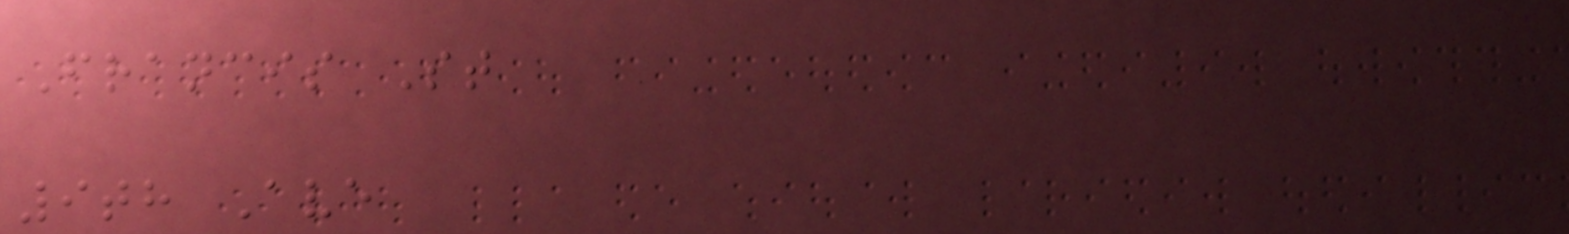Francis St
9th Ave
